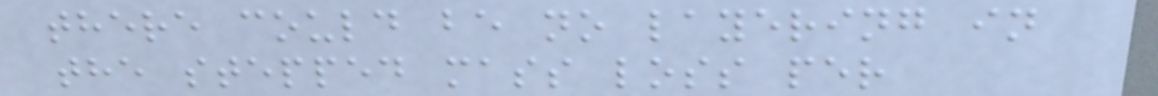there could be no layering in
the stepped mass loss per
